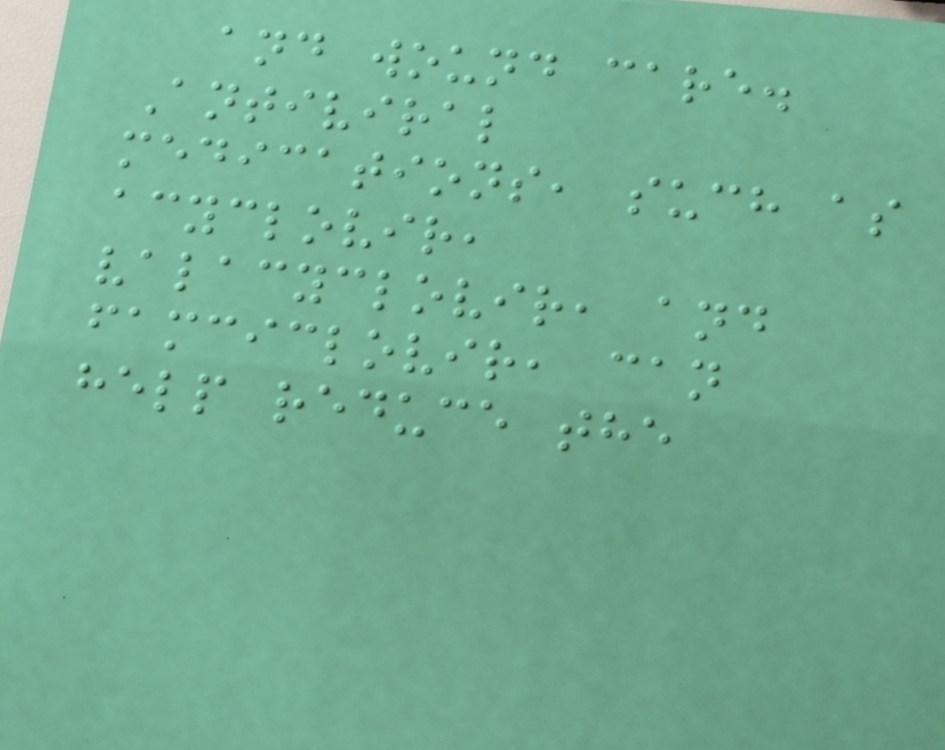and wound care.
Antiviral
medications, such as
acyclovir,
valacyclovir, and
famciclovir, can
help reduce the
